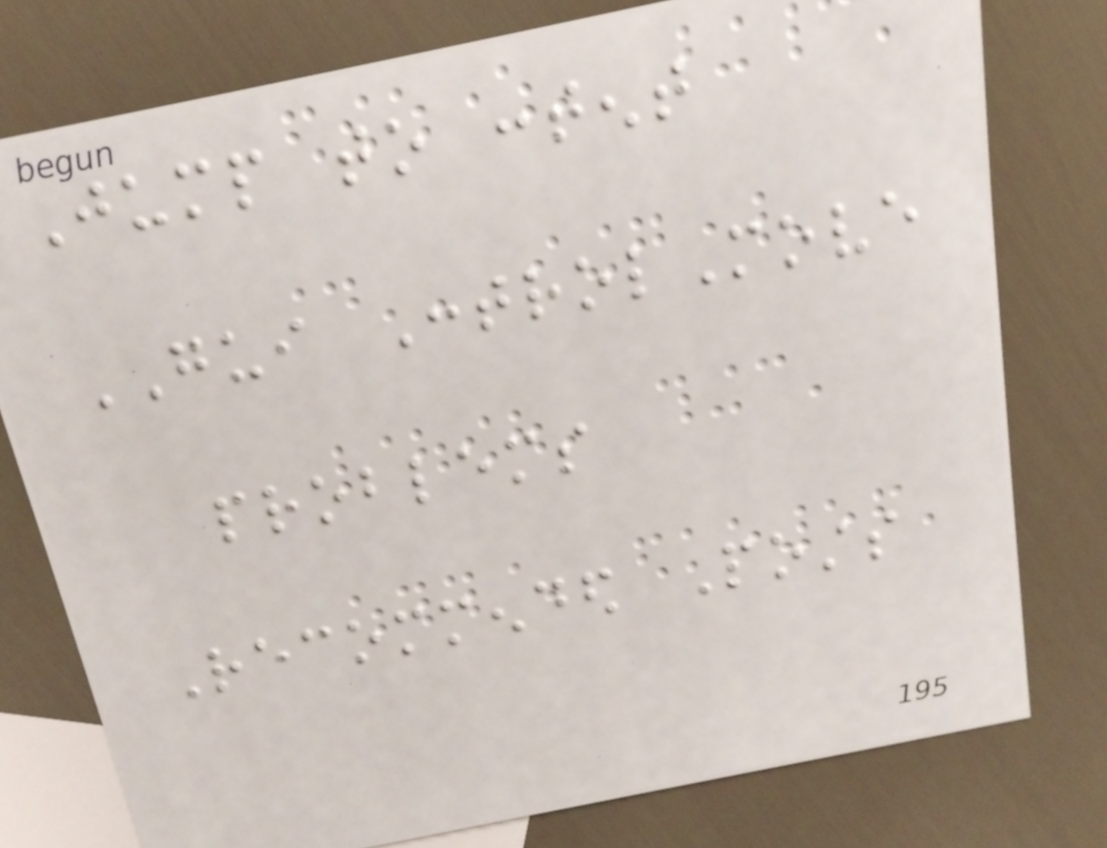Jump to content
GUI ControlMove
problems
Recommended Posts
